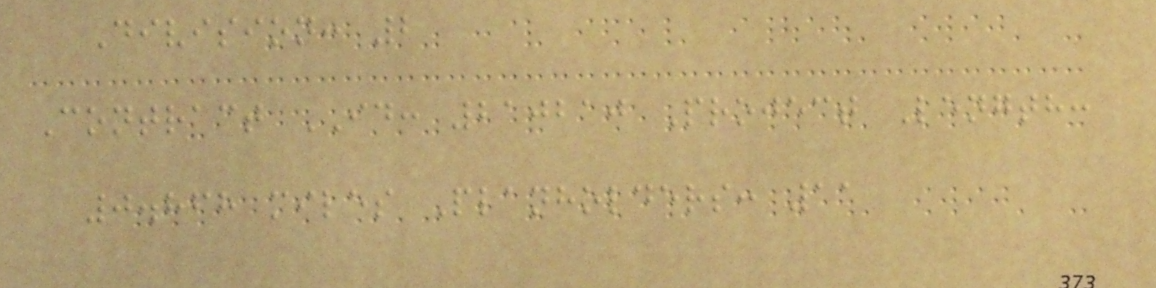Division: 2
Contract ID: 210210 Project Length:
0.868 miles Planholders: 11
